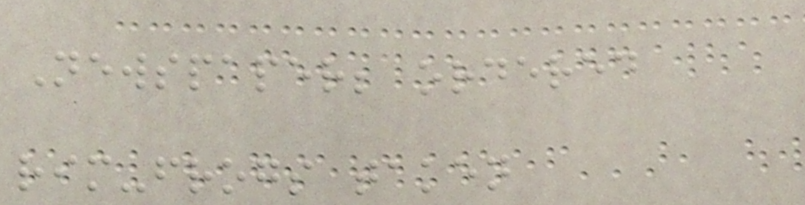Newspaper; ordered
rim-frogs taken
